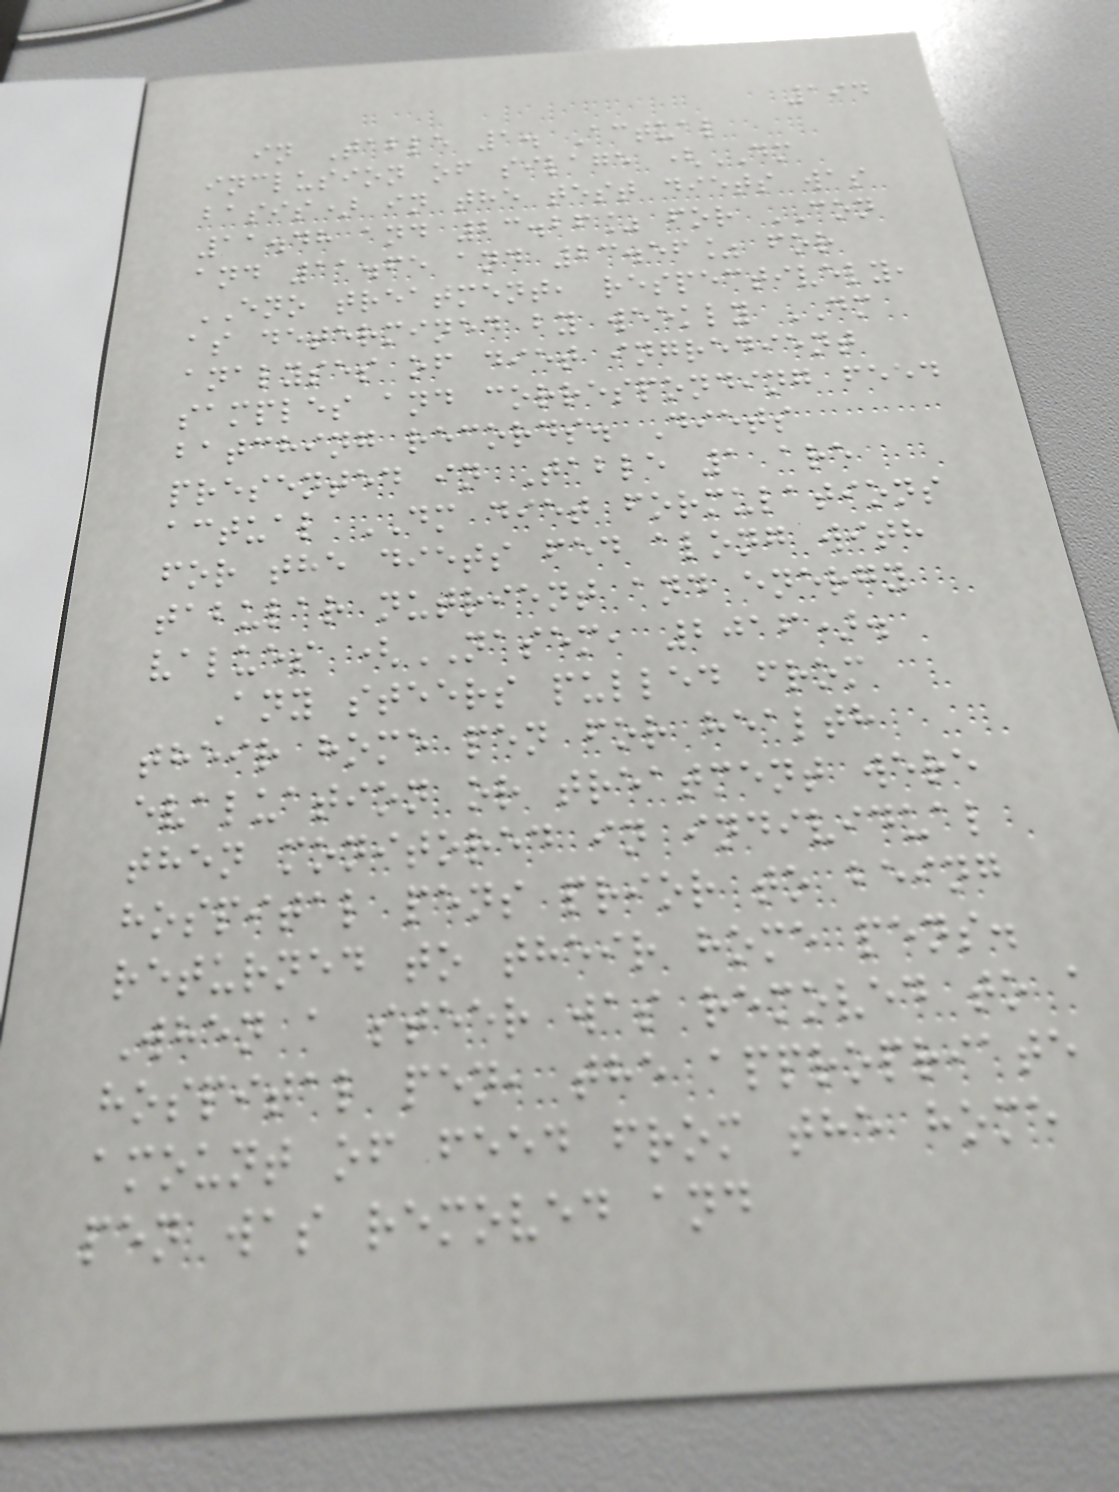194
in Table 1. Actual
inclusion of silage (DM
basis) in the test diets was
11.48 and 23.26% for CON
and 11.65 and 23.56% for
ENO treatment, respectively,
as determined by weekly DM
analyses of diet ingredient
samples and corresponding feed
batching records. Diets
presented in Table 1 are
actual DM diet formulations
for the diets fed along with
tabular nutrient and energy
values (NASEM, 2016).
Any steers pulled from
their home pen for health
evaluation or treatment were
then monitored in individual
hospital pens prior to being
returned to their home pens.
When a steer was removed to a
hospital pen, the appropriate
amount of feed from the home
pen was removed and
